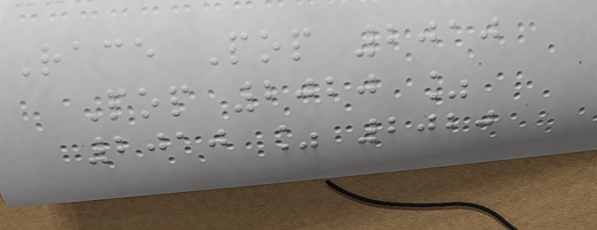Race Pop 2010
Pop 2020 %
2010 % 2020
